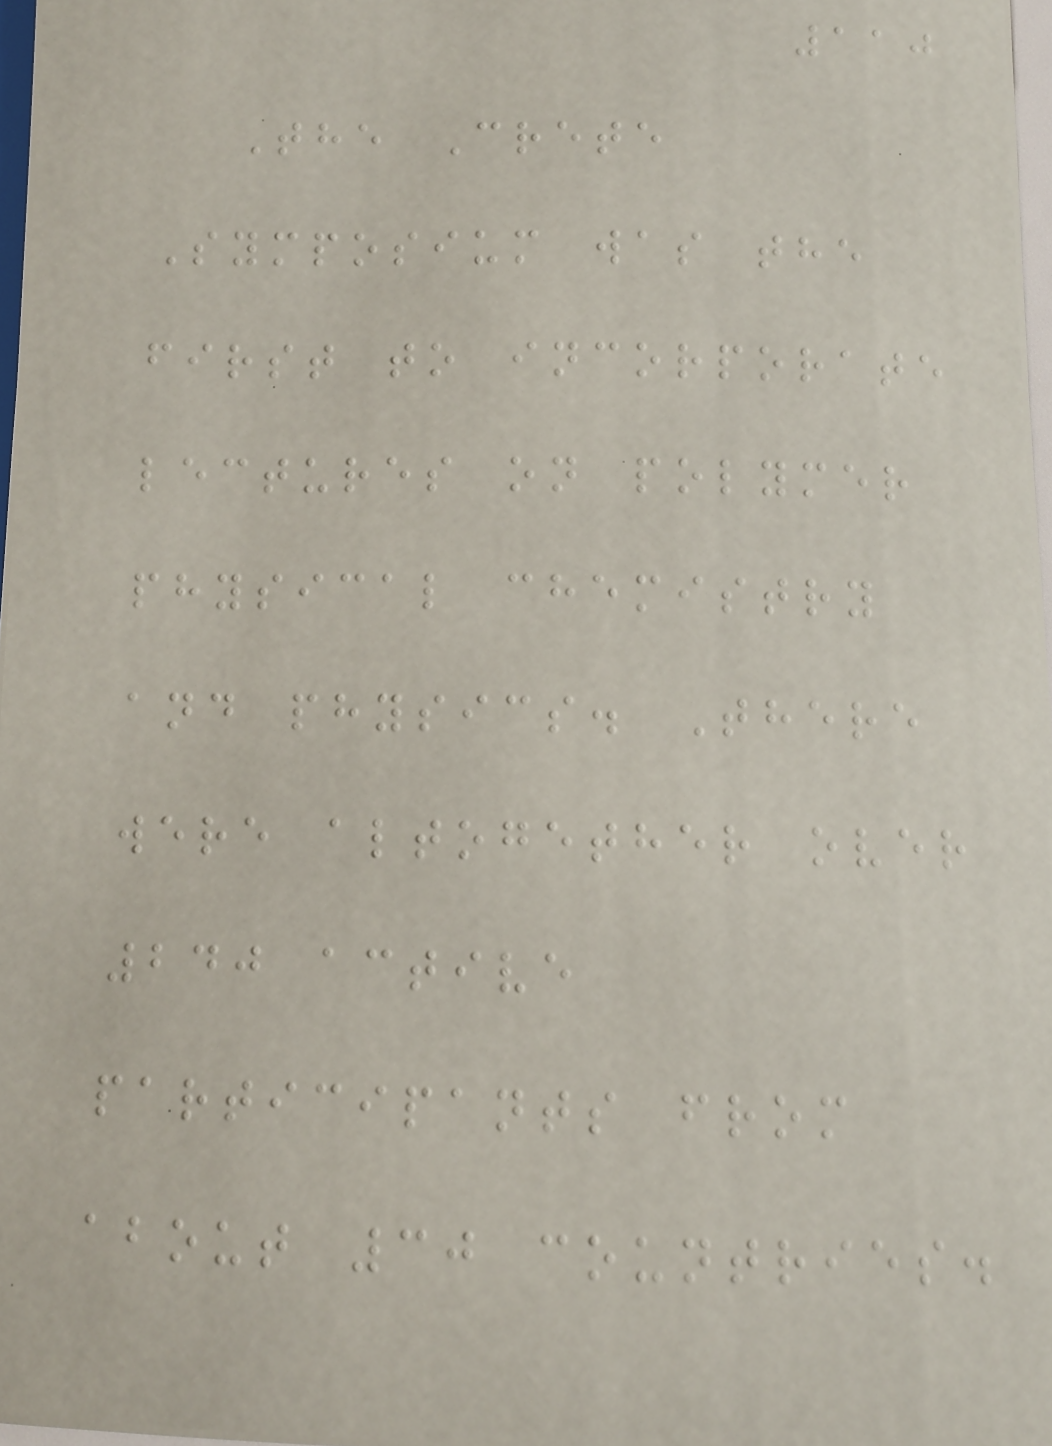110
The Crete
Symposium was the
first to incorporate
lectures on polymer
physical chemistry
and physics. There
were altogether over
240 active
participants from
about 30 countries.
